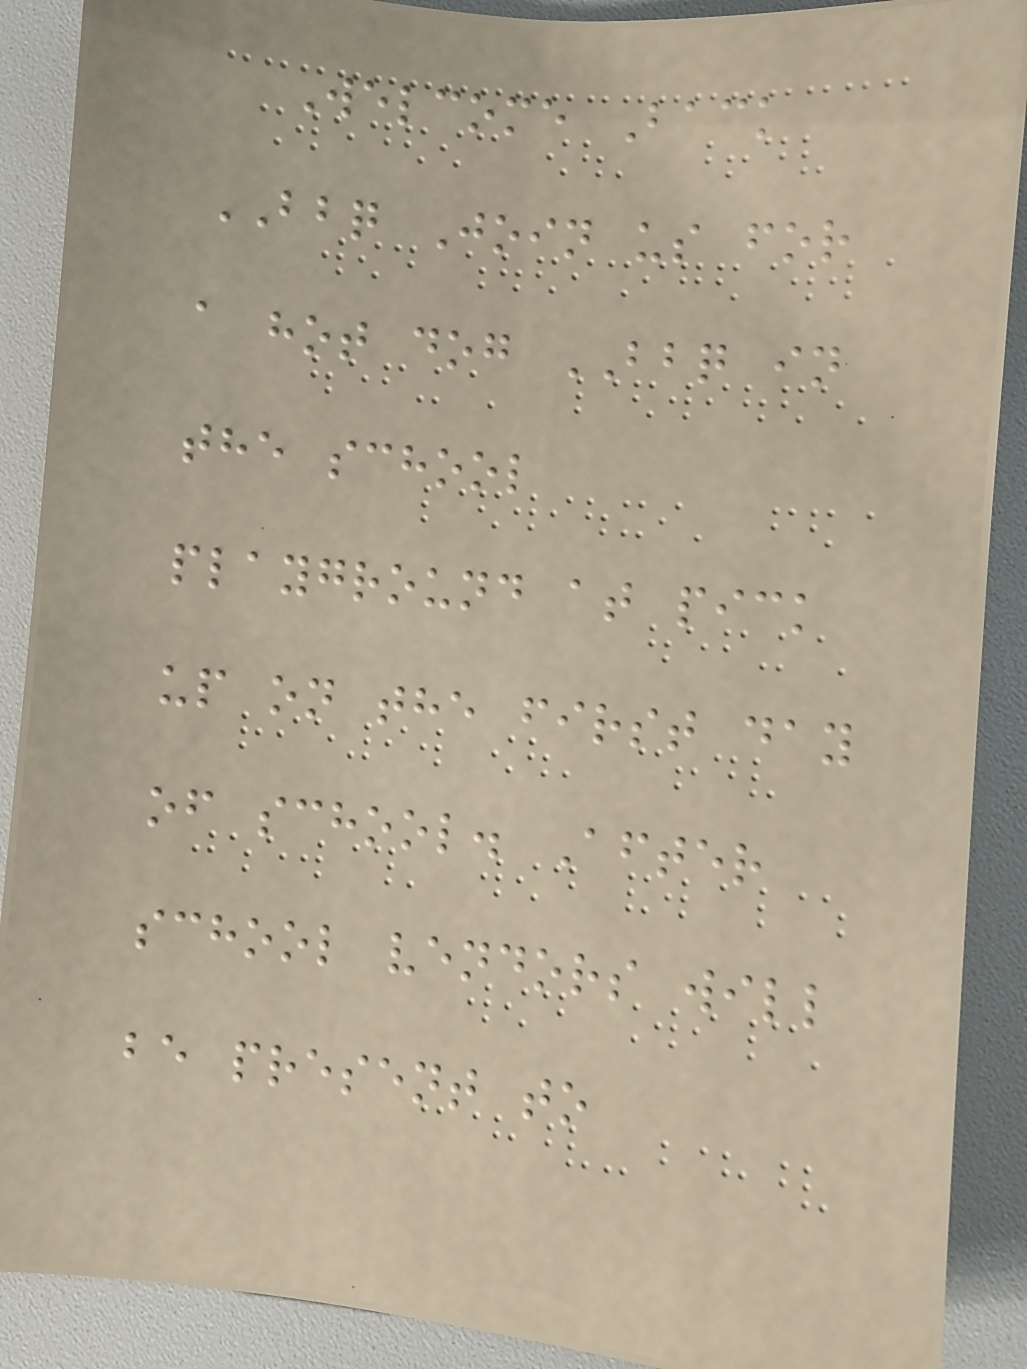Welcome Back
BBQ Join us for
a hot dog BBQ in
the school
playground at pick
up on the first day
of school. After
school vendors will
be present to
